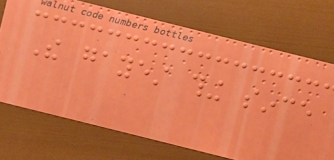The gayest thing since
